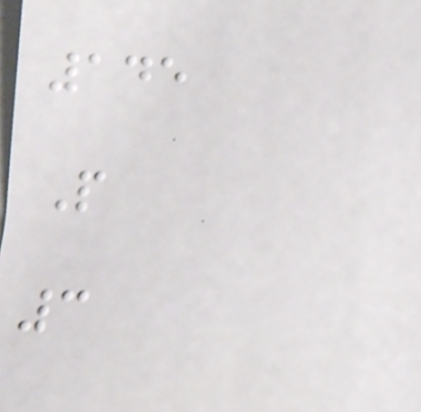145
P
3
